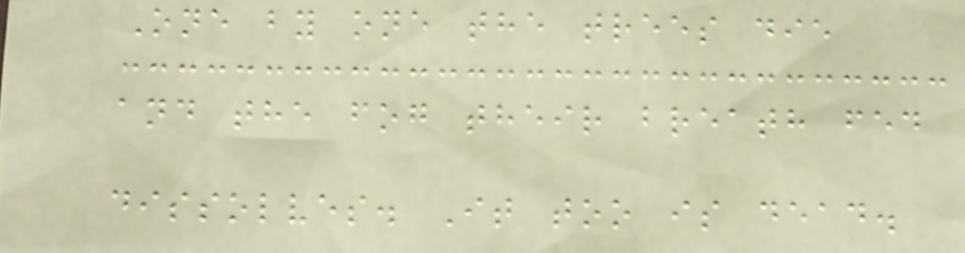One by one the trees die
and the fog their breath fed
dissolves. It too is dead.
